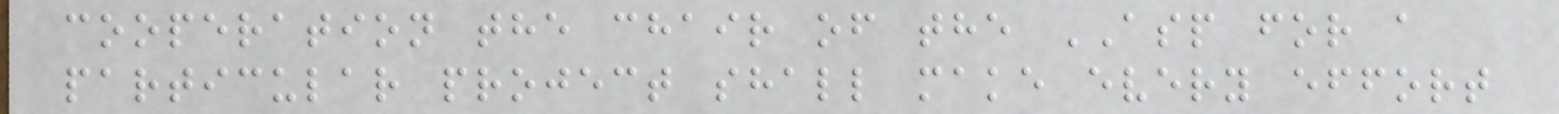cooperation the chair of the ASP for a
particular project shall make every effort
